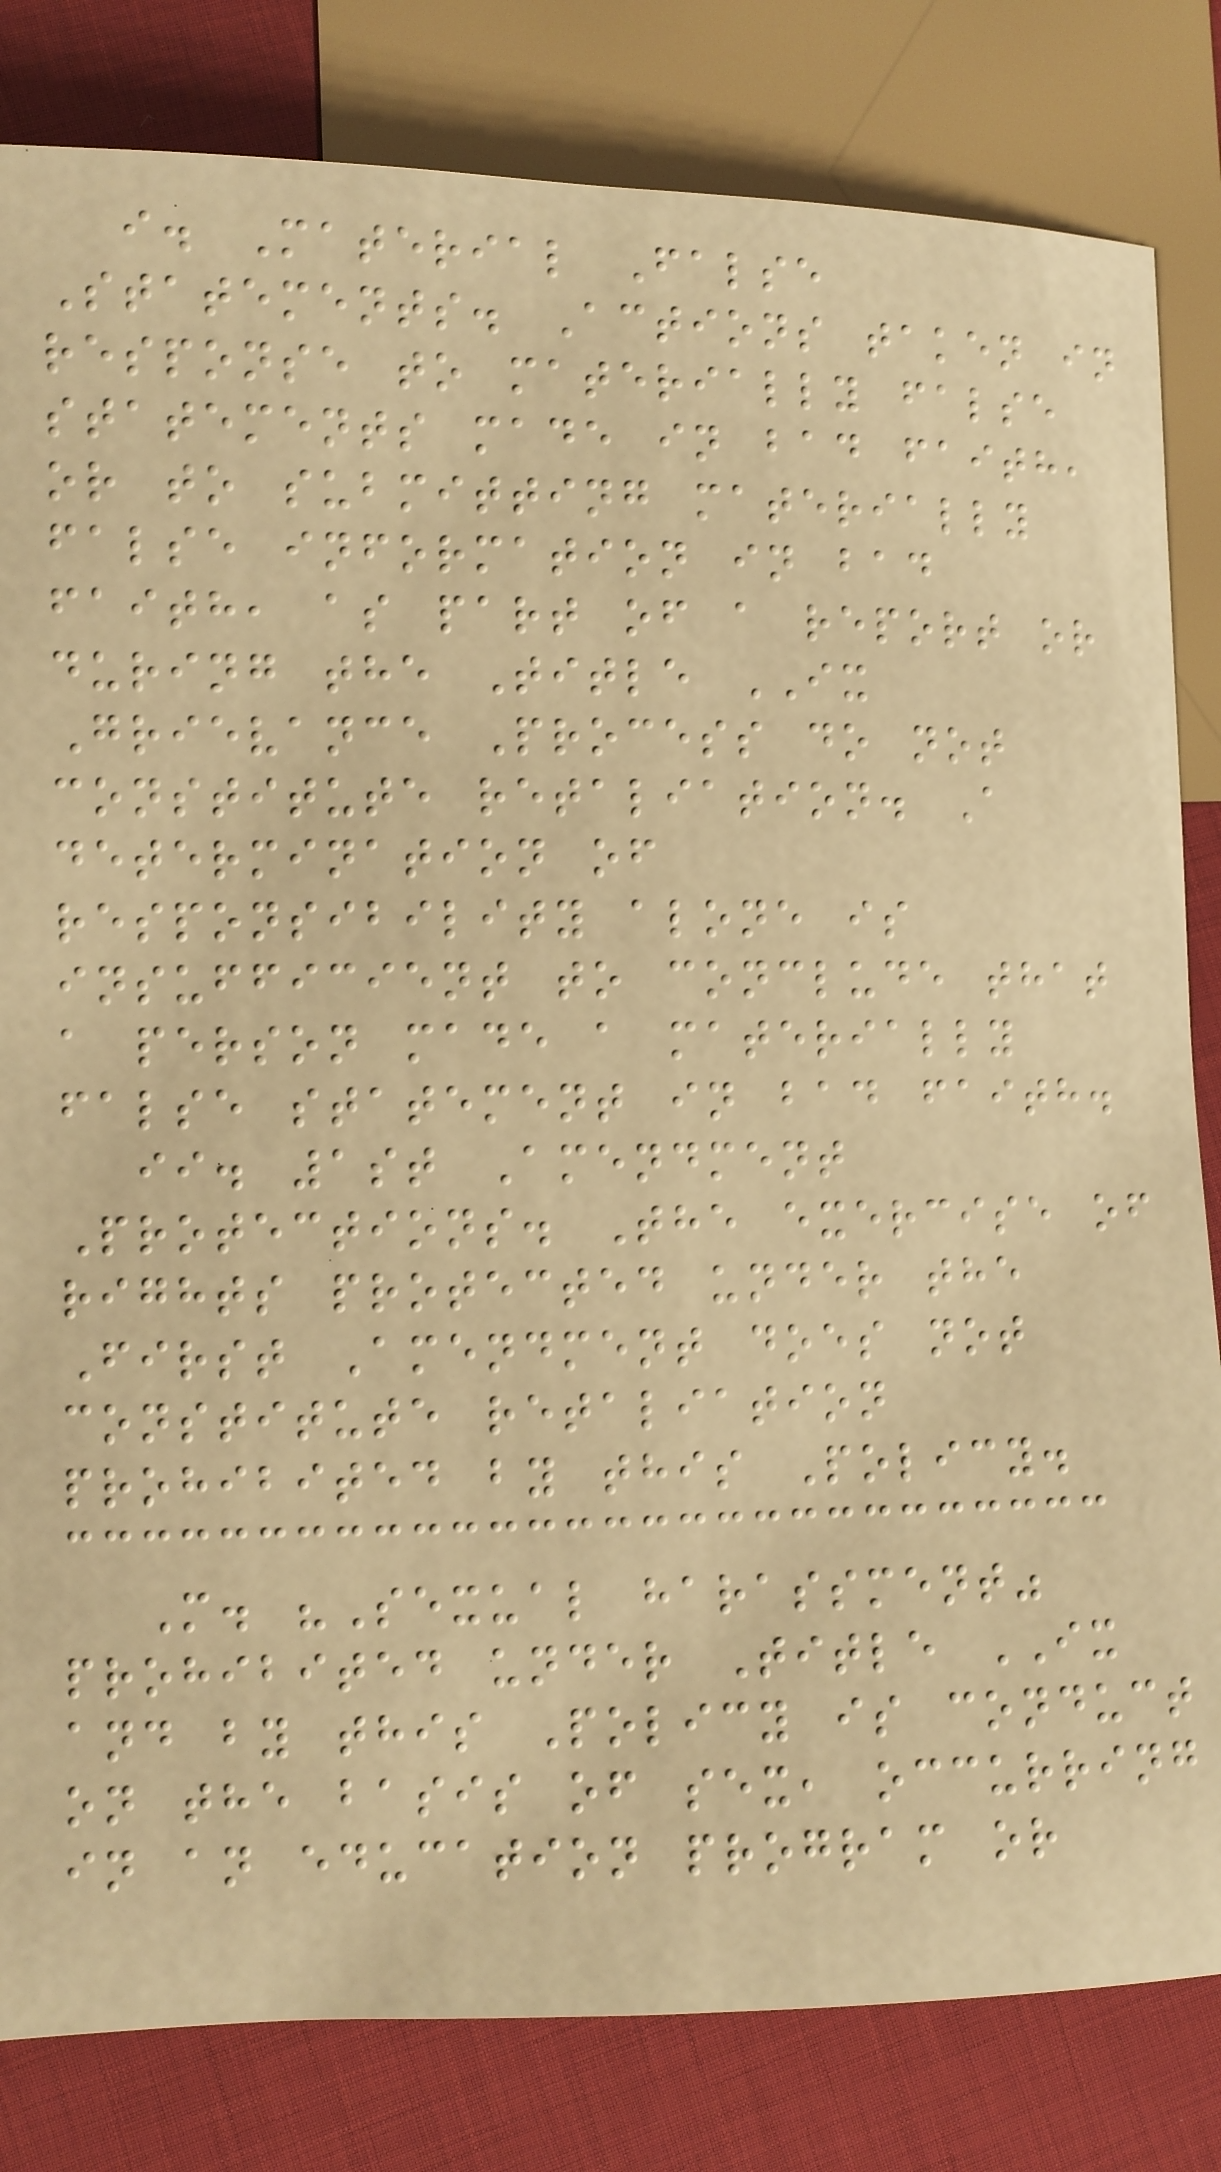i. Material False
Statements. Actions taken in
response to materially false
statements made in bad faith,
or to submitting materially
false information in bad
faith, as part of a report or
during the Title IX
Grievance Process do not
constitute retaliation. A
determination of
responsibility alone is
insufficient to conclude that
a person made a materially
false statement in bad faith.
ii. 1st Amendment
Protections. The exercise of
rights protected under the
First Amendment does not
constitute retaliation
prohibited by this Policy.
M. "Sexual harassment"
prohibited under Title IX
and by this Policy is conduct
on the basis of sex, occurring
in an education program or
